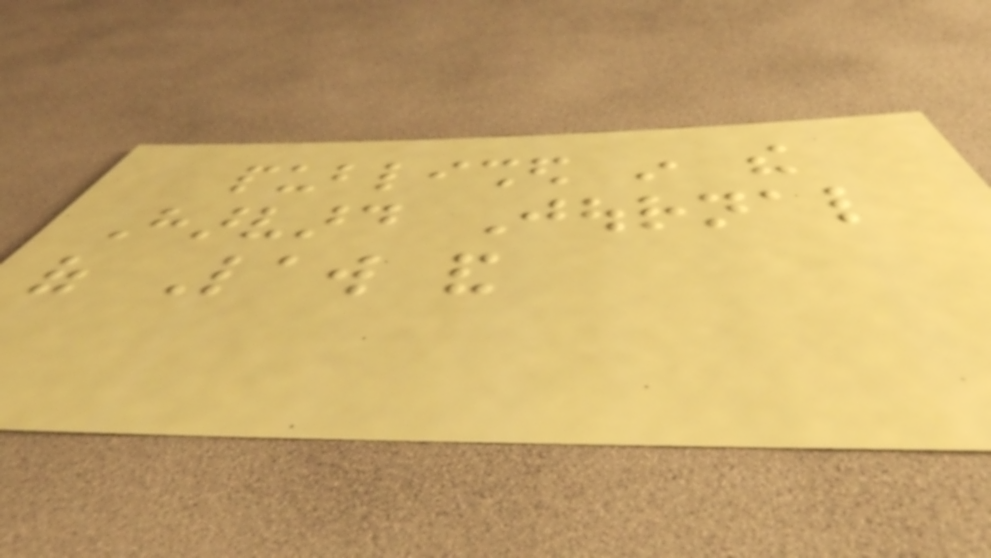published in the
Harvard Journal
of Law and
